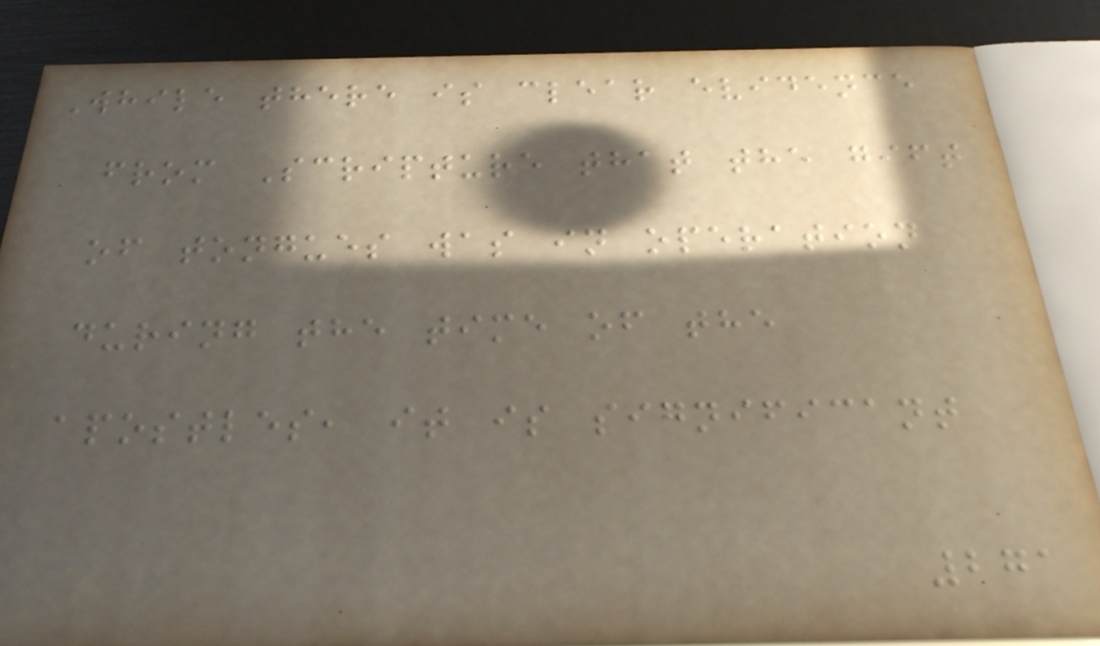While there is clear evidence
from Scripture that the gift
of tongues was in operation
during the time of the
apostles, it is significant
271
